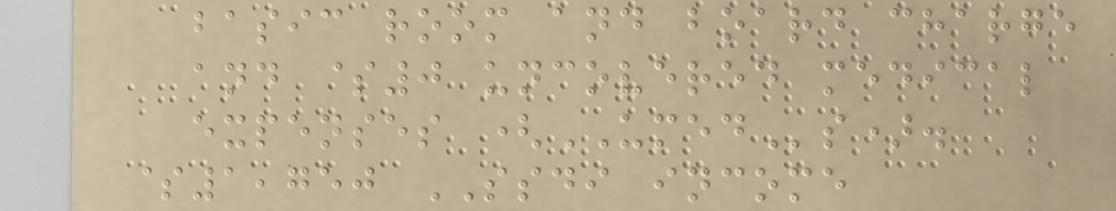basic room and board charge
and $0 uncovered medical
expenses (UMEDs).
$1,750 SSDI income
